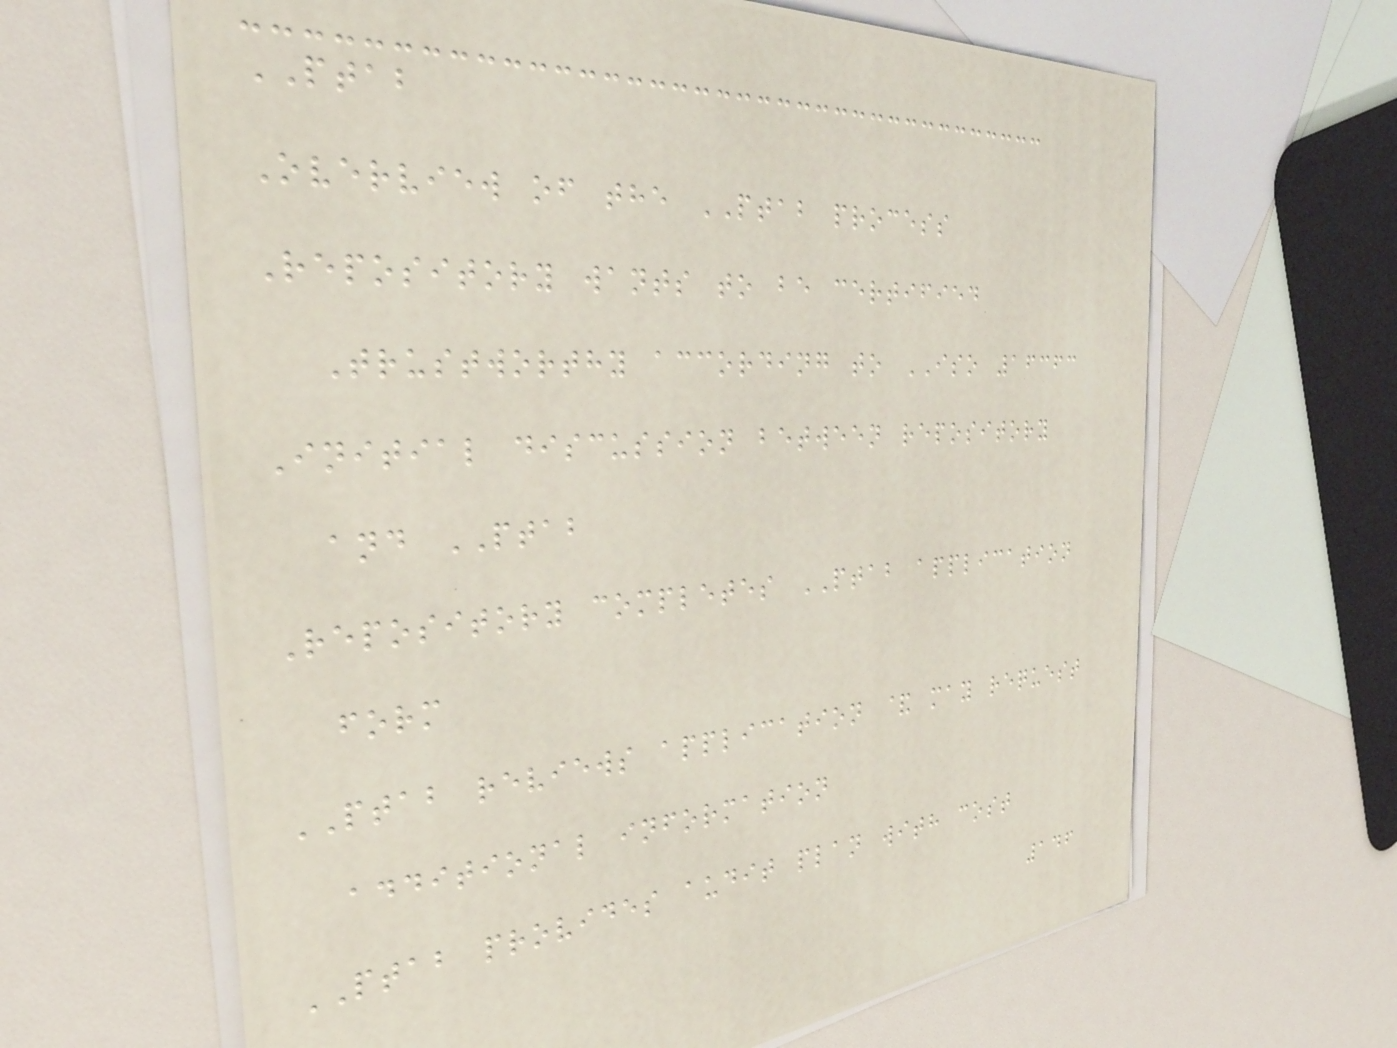PTAB
Overview of the PTAB process
Repository wants to be certified
Trustworthy according to ISO 16363
Initial discussion between repository
and PTAB
Repository completes PTAB application
form
PTAB reviews application & may request
additional information
PTAB provides audit plan with cost
146
